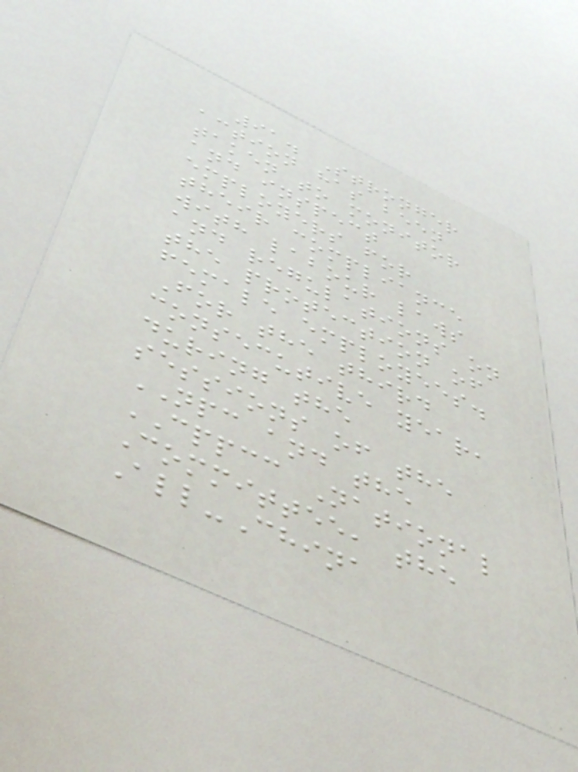91. Stronger
action has been
taken to monitor
and inspect
employers for
their compliance
with labour laws
and regulations on
the protection of
female employees.
For the third
consecutive year,
during the
sessions of the
NPC and the
CPPCC National
Committee, the
All-China
